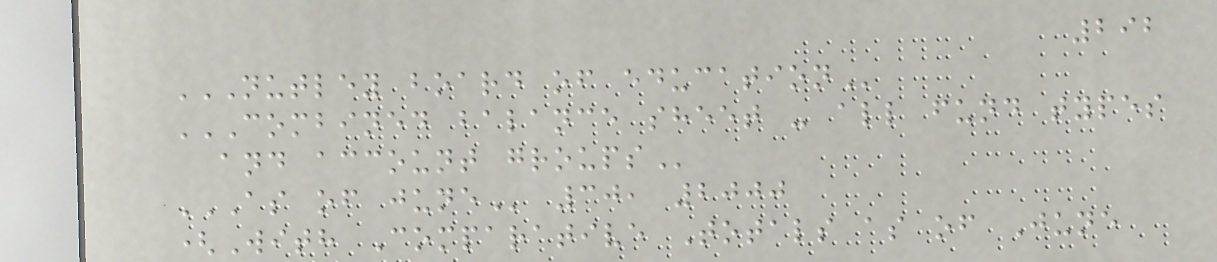292
NUTLEY BOARD OF EDUCATION
COMBINED BALANCE SHEET - ALL FUND TYPES
AND ACCOUNT GROUPS
AS OF JUNE 30, 2000
(With Comparative Totals as of June
